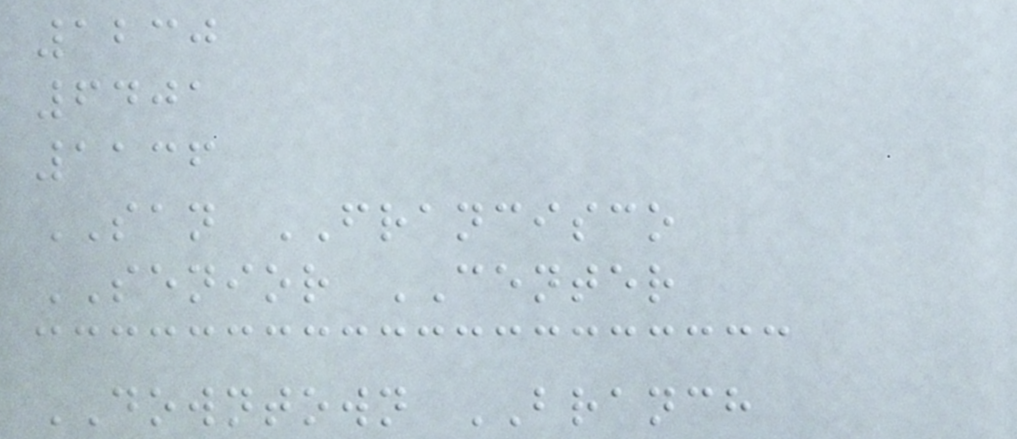1230
6401
1136
SAN FRANCISCO
SENIOR CENTER
DOWNTOWN BRANCH
